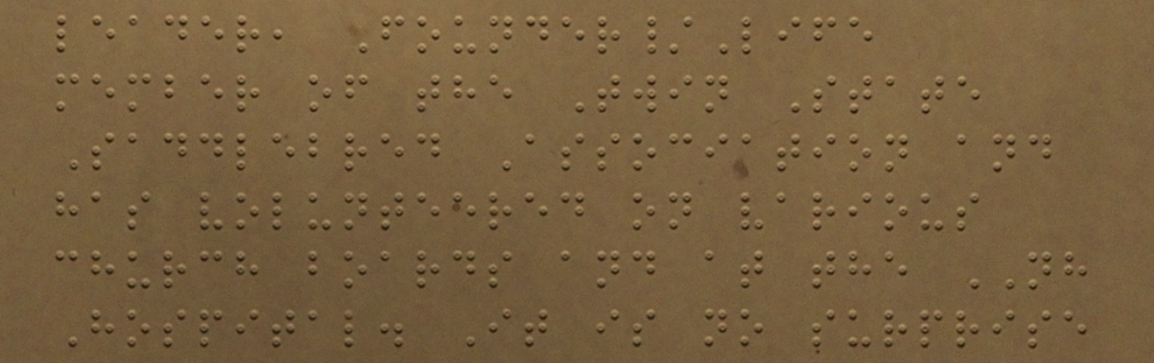leader, Founder/Life
member of the Twin State
Saddlebred Association and
has volunteered on various
church boards and at the NH
Hospital. It is no surprise
